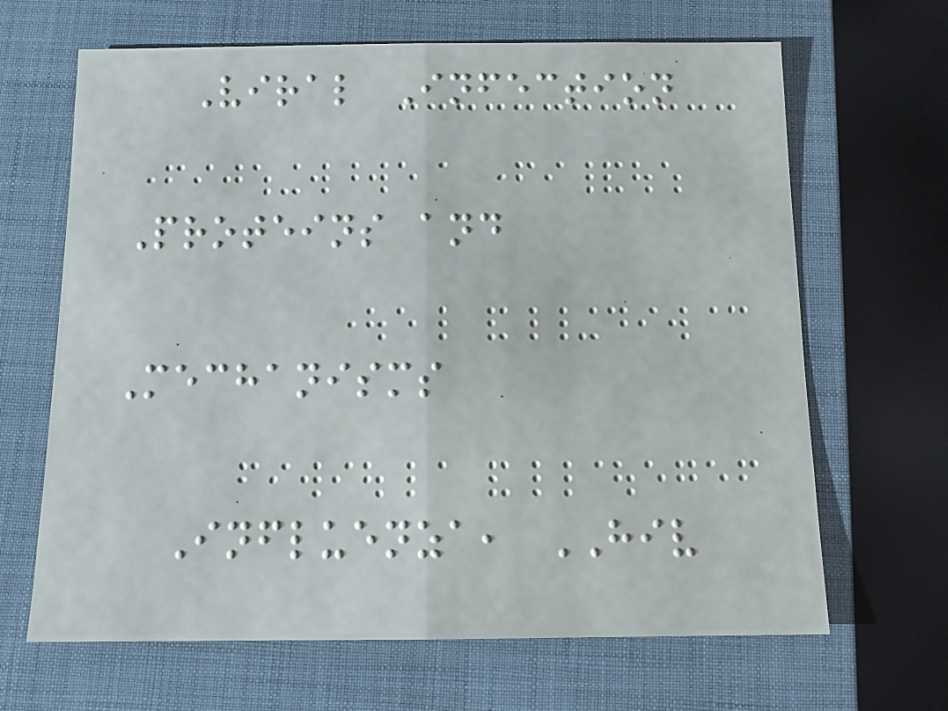Viral Infection
Proteins and
Mechanisms
Influenza, HIV
